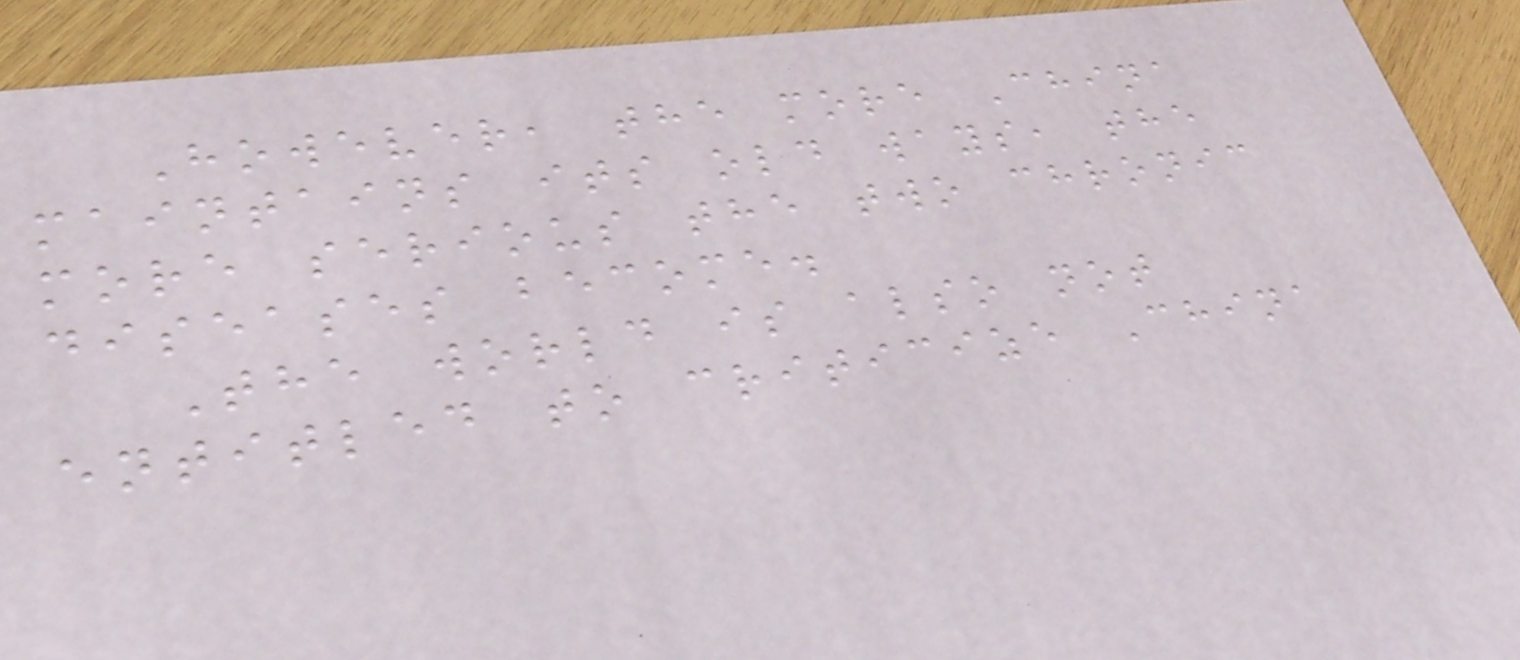However, the more China
maintains its old ways, the
more serious the two chronic
diseases become.
The world is also not
entitled to criticize China
